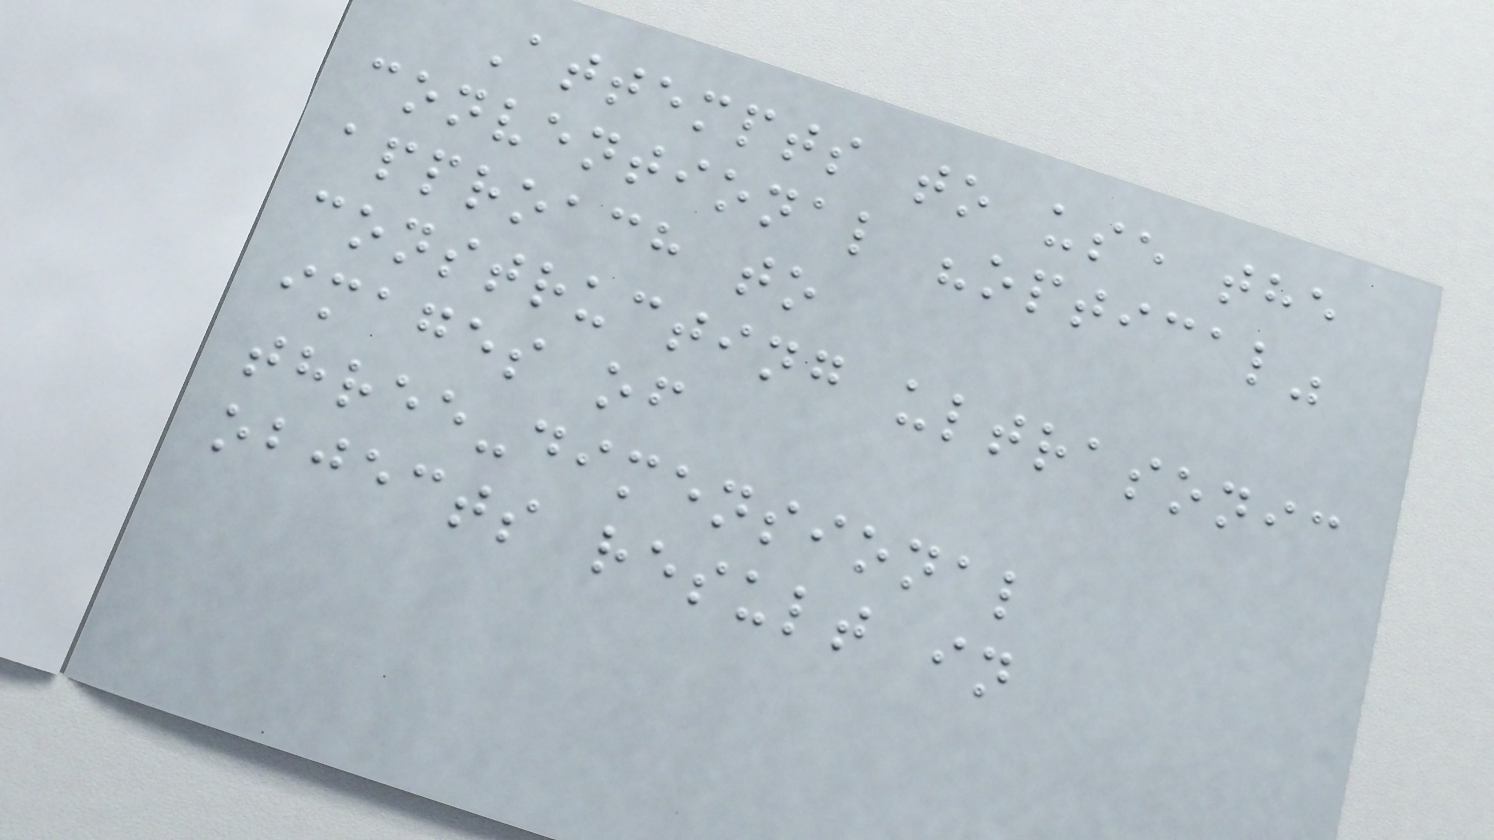Attempts to use the
conventional "optical"
approach to
constructing ultrasonic
images of
three-dimensional
objects result in
